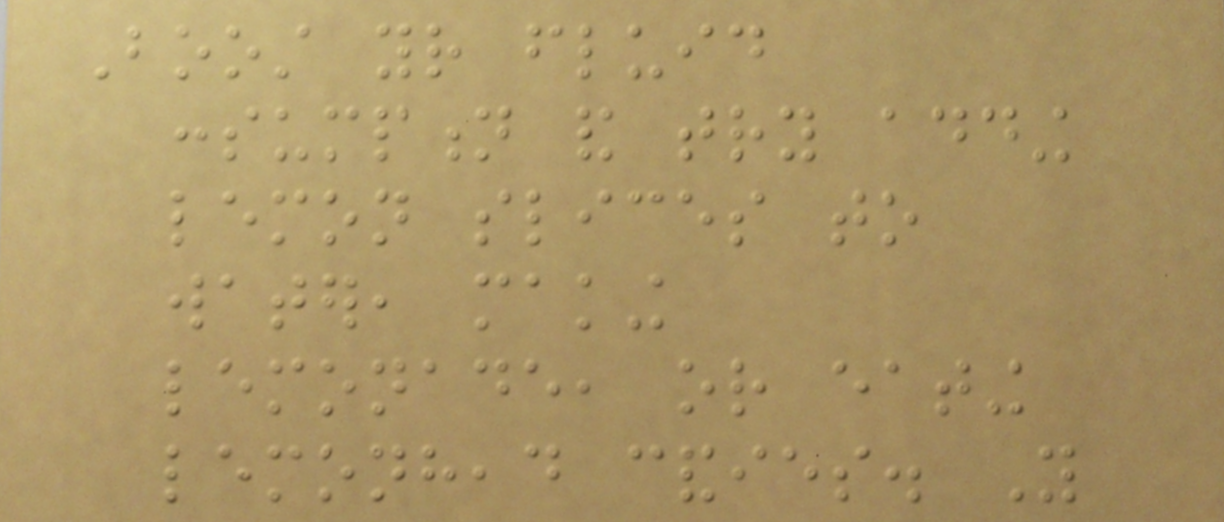Boost your fluid
consumption and try adding
lemon slices to
water, making
lemonade, or eating
lemonhead candies. You
